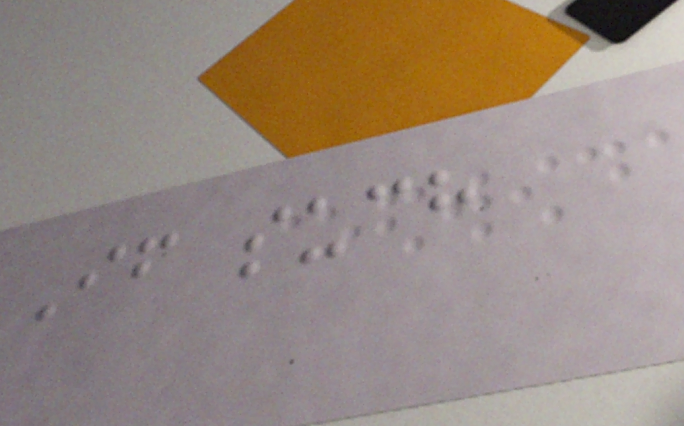If such
